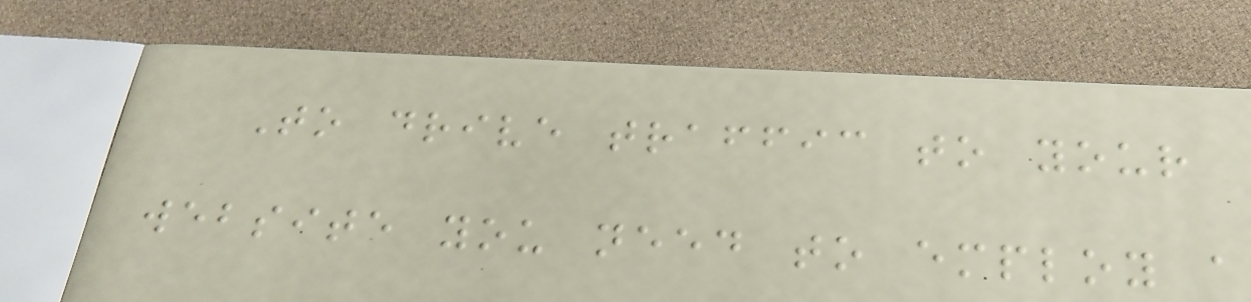To drive traffic to your
website you need to employ a
